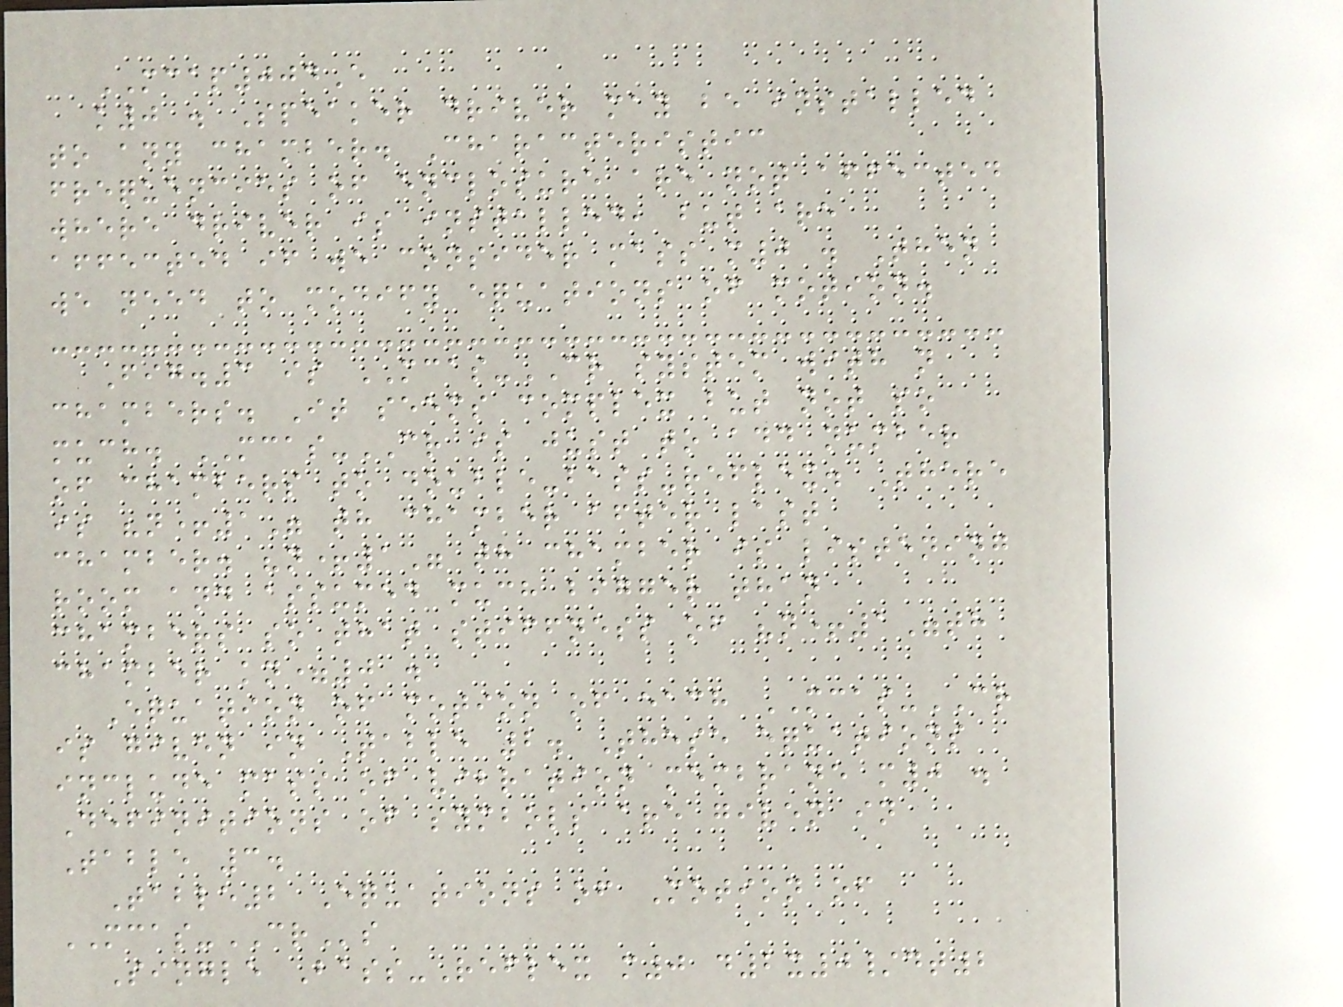MCAP004E
k0 . Speaker driver may be installed
to any chamber. Characteristic
frequencies of enclosure are not affected
where driver is installed, but are
affected if we consider mass m0 . Then
we need to modify equations of motion.
Fig.3 is MCAS-CR system with n
chambers. It seems complex but not so
much. MCAS-CR is just to add number
of chambers to double-bass-reflex. There
is "n+1" th chamber after last
chamber. "n+1" th chamber is listening
room and assumed much bigger than
chambers so that stiffness of "n+1"th
chamber kn=0 .
Equation of motion of each MCAS-CR
is given in Table 2. These equations
include mass of vibration membrane m0 .
Definitions of symbols are given in
Table 3.
Table2 Equations of Motion of
MCAS-CRs
Single Bass-Reflex m0 d2x0/dt2
